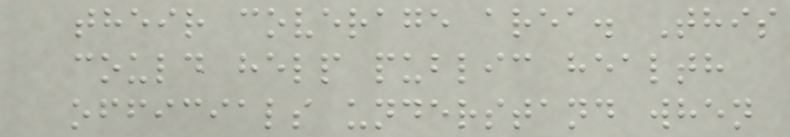their coverage area. This
could help public health
officials understand when
